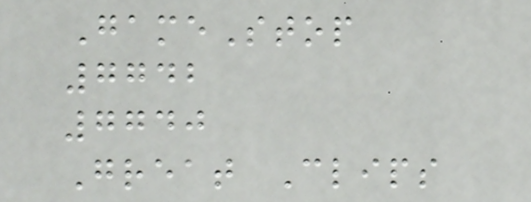GameStop
7742
7740
Great Clips
